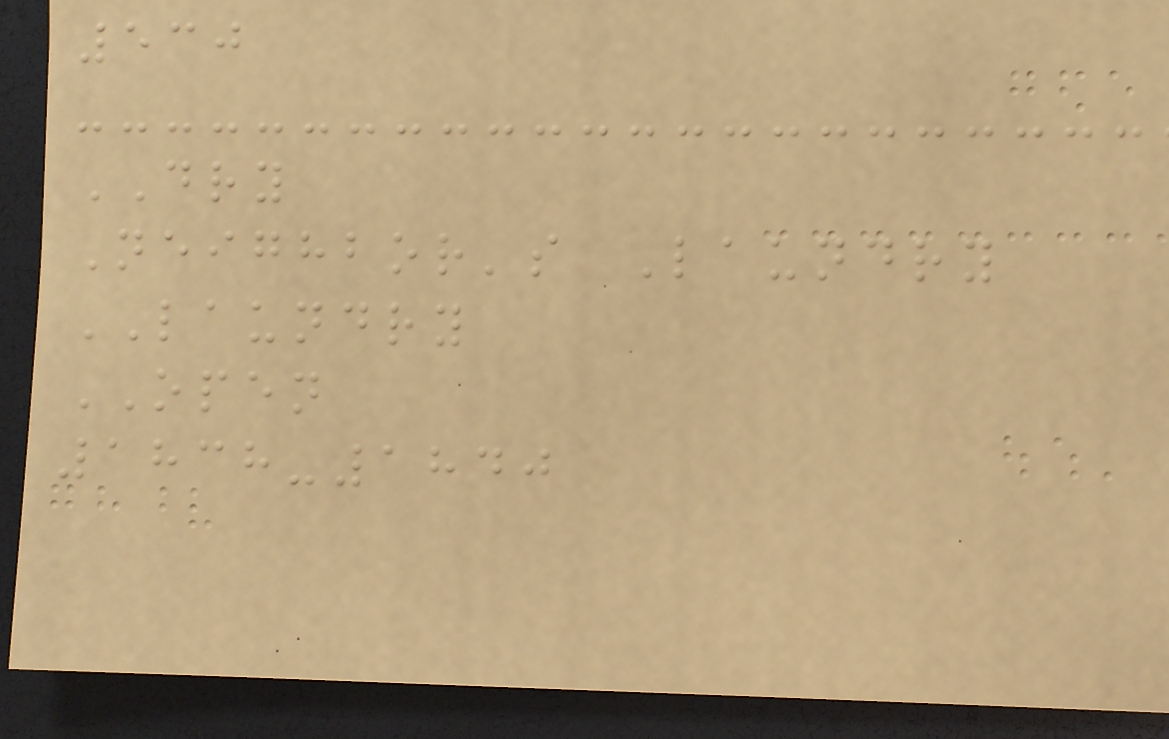530
DRY
Neighbor's Laundry
LAUNDRY
OPEN
1838-1840
